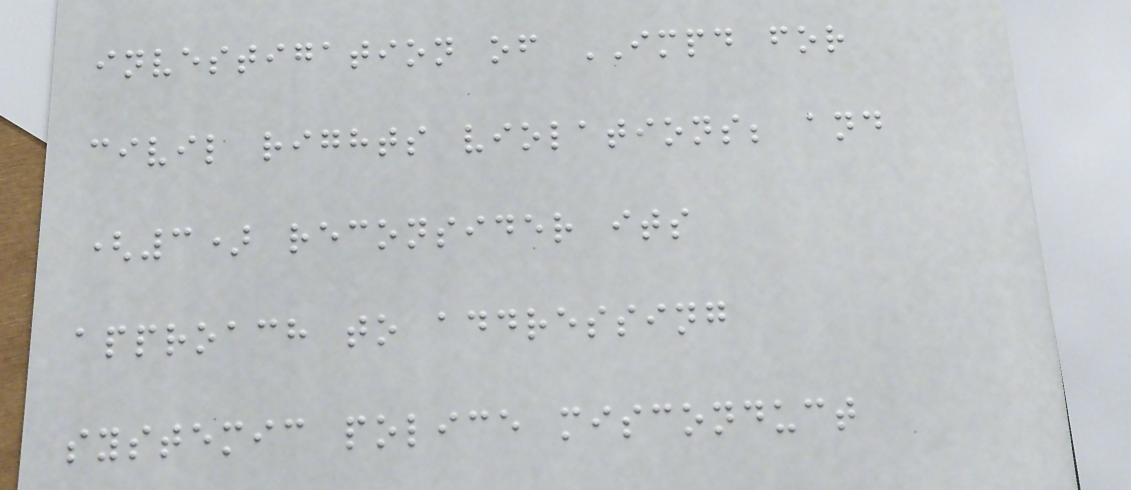investigation of IMPD for
civil rights violations; and
(3) reconsider its
approach to addressing
systemic police misconduct
